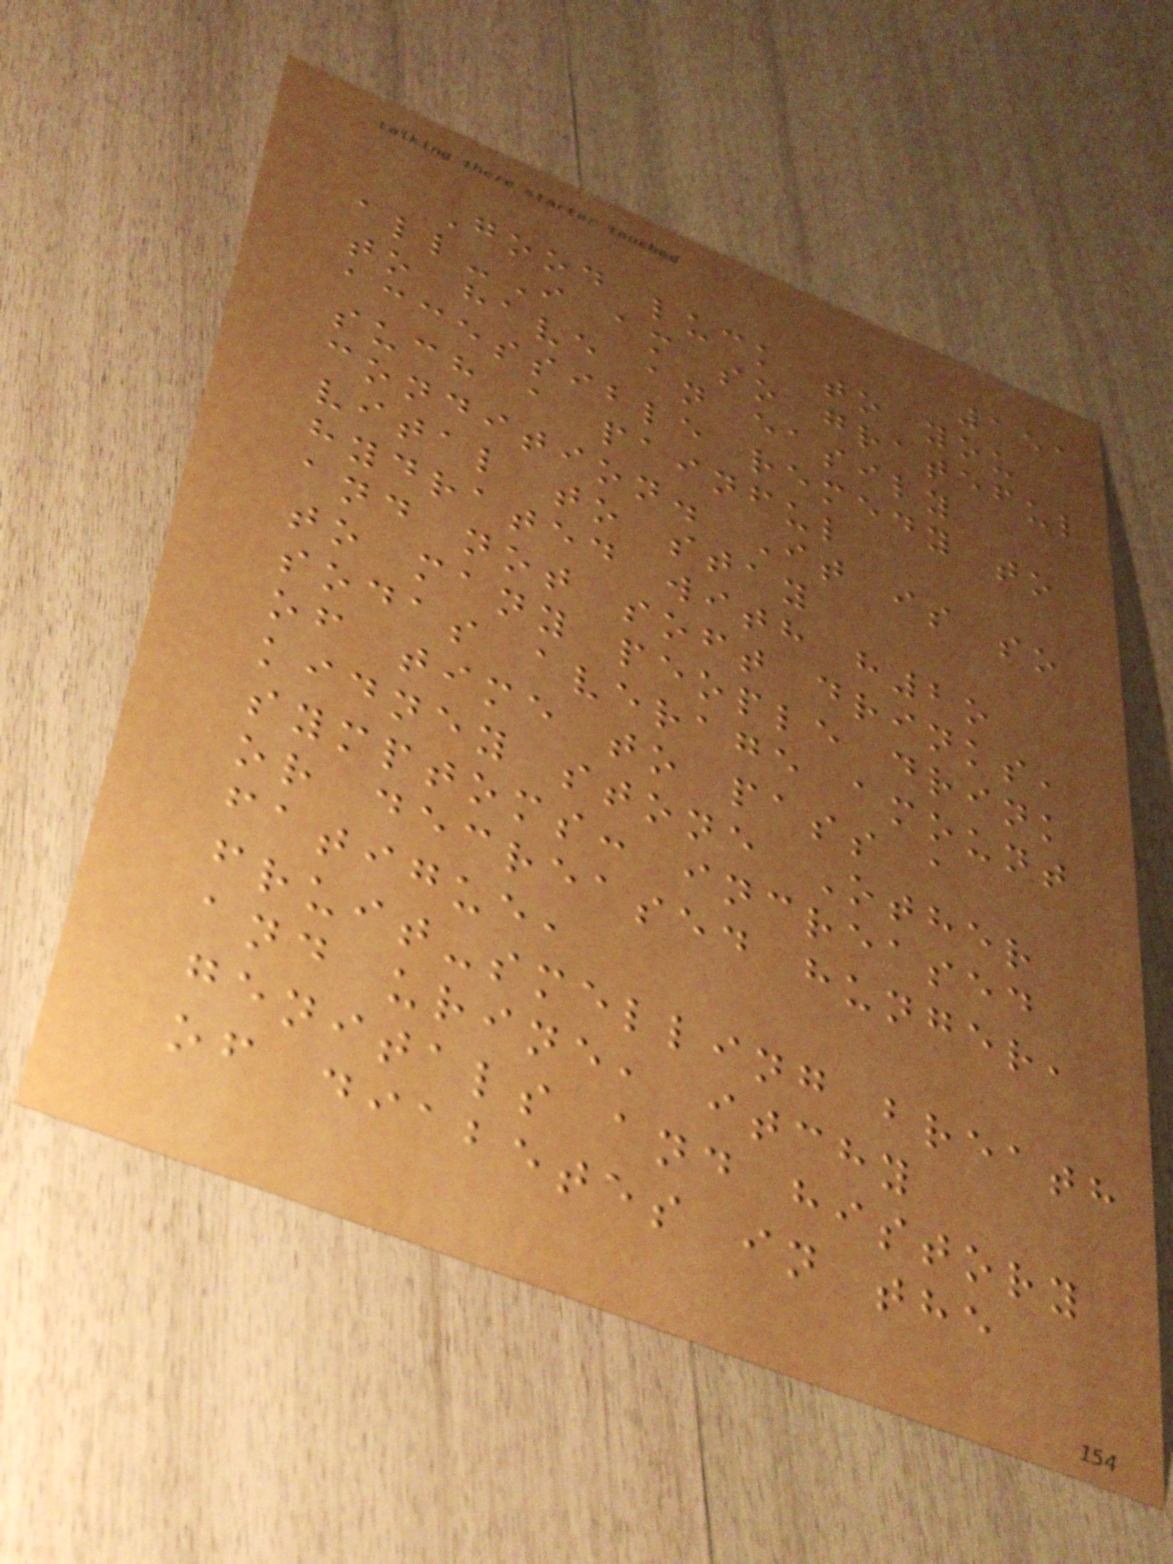151
Good luck to you
all-I am so grateful
to have an easily
accessible remedy to
such a painful
condition. It is so
vital to stay
hydrated with h2o
and not soft drinks,
to many people drink
sodas average amount
of time to pass a
kidney stone Other
symptoms: increased
or decreased hunger,
fatigue,
fruit-smelling breath
and urine, itchy
genitals and history
of diabetes in the
